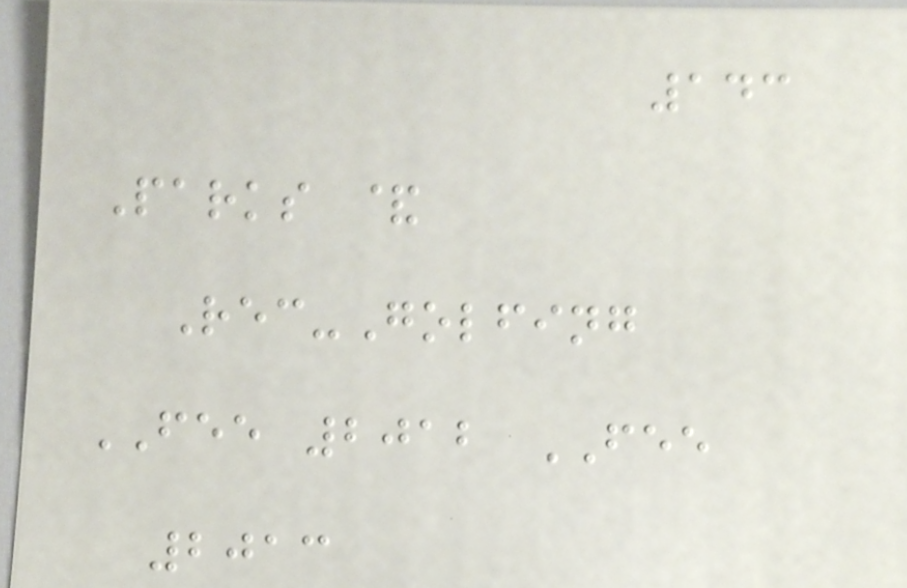143
Parks &
Rec-Golfing
FEE 2012 FEE
2013
